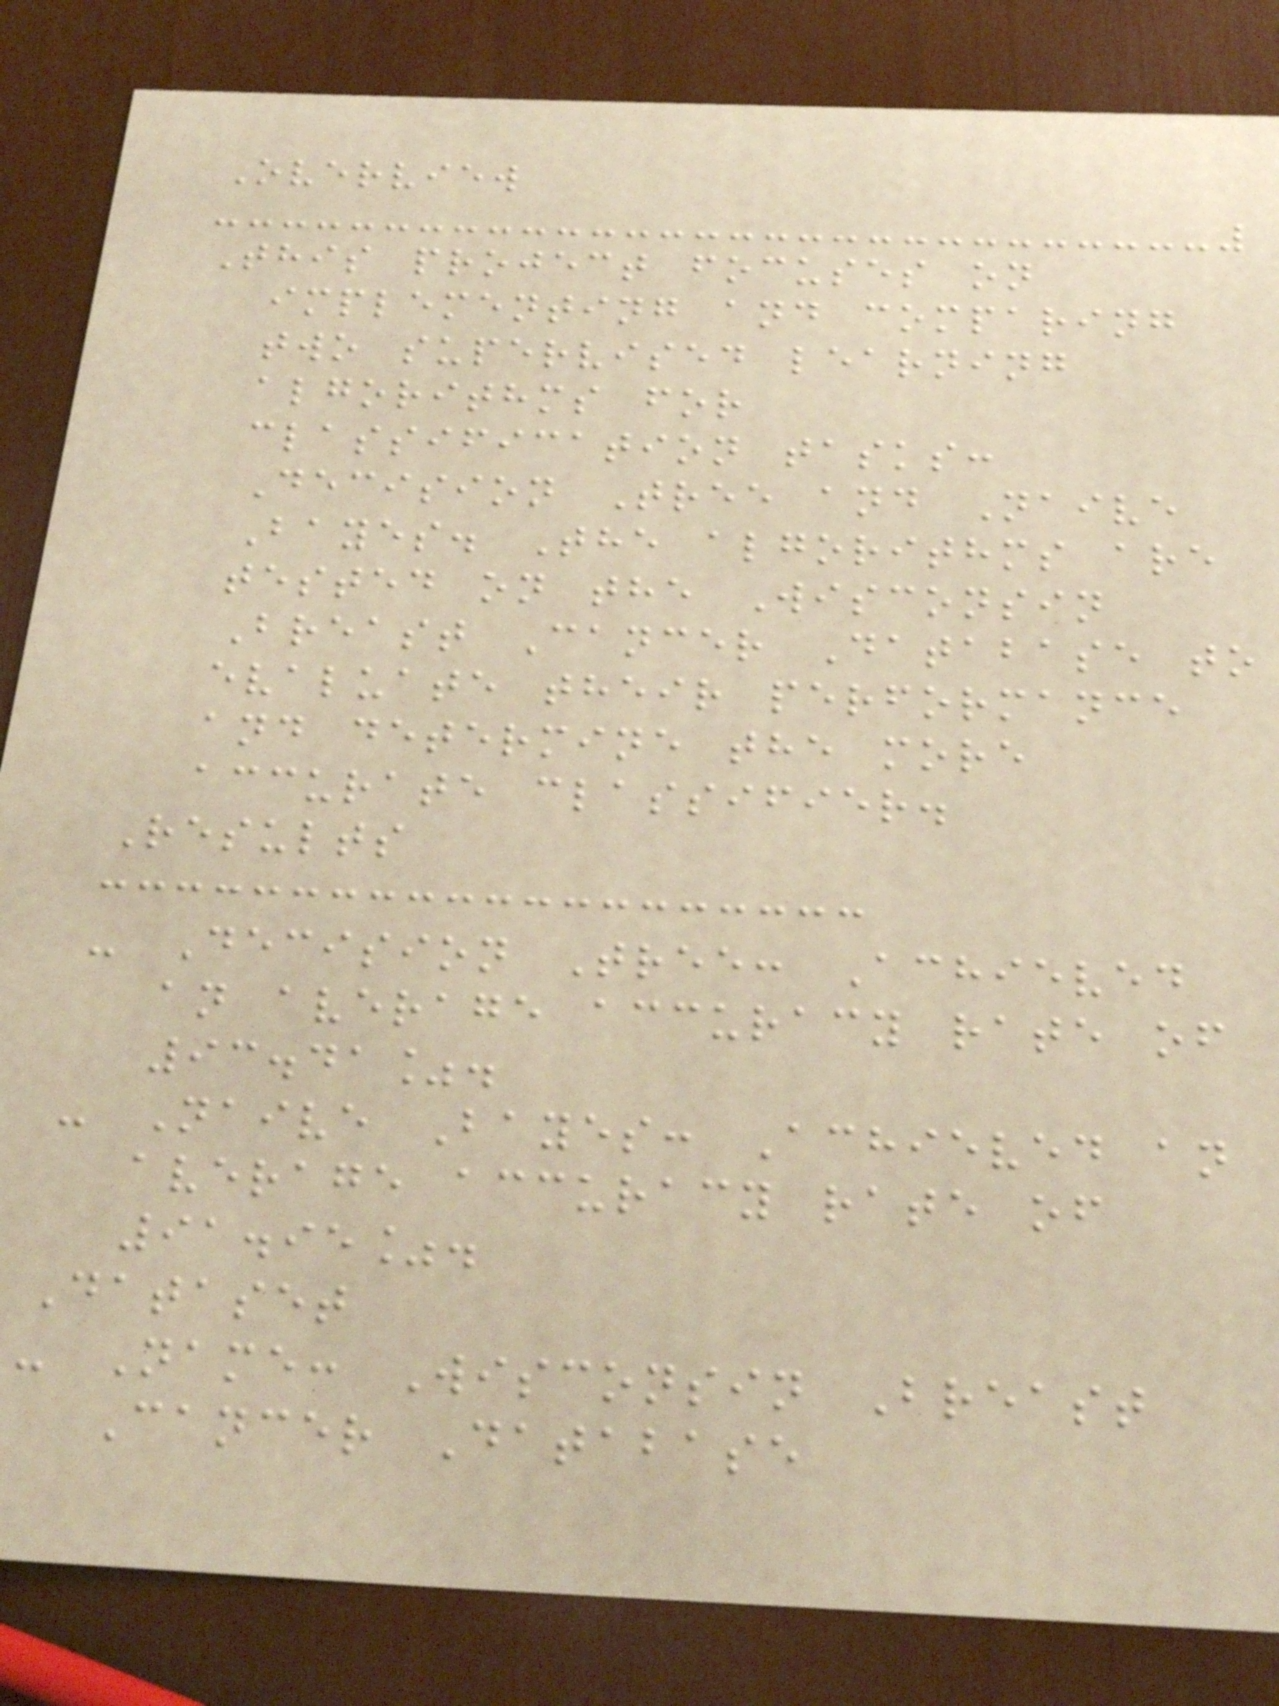Overview
This project focuses on
implementing and comparing
two supervised learning
algorithms for
classification tasks:
Decision Tree and Naive
Bayes. The algorithms are
tested on the Wisconsin
Breast Cancer Database to
evaluate their performance
and determine the more
accurate classifier.
Results
- Decision Tree: Achieved
an average accuracy rate of
93.41%.
- Naive Bayes: Achieved an
average accuracy rate of
91.95%.
Dataset
- Name: Wisconsin Breast
Cancer Database
